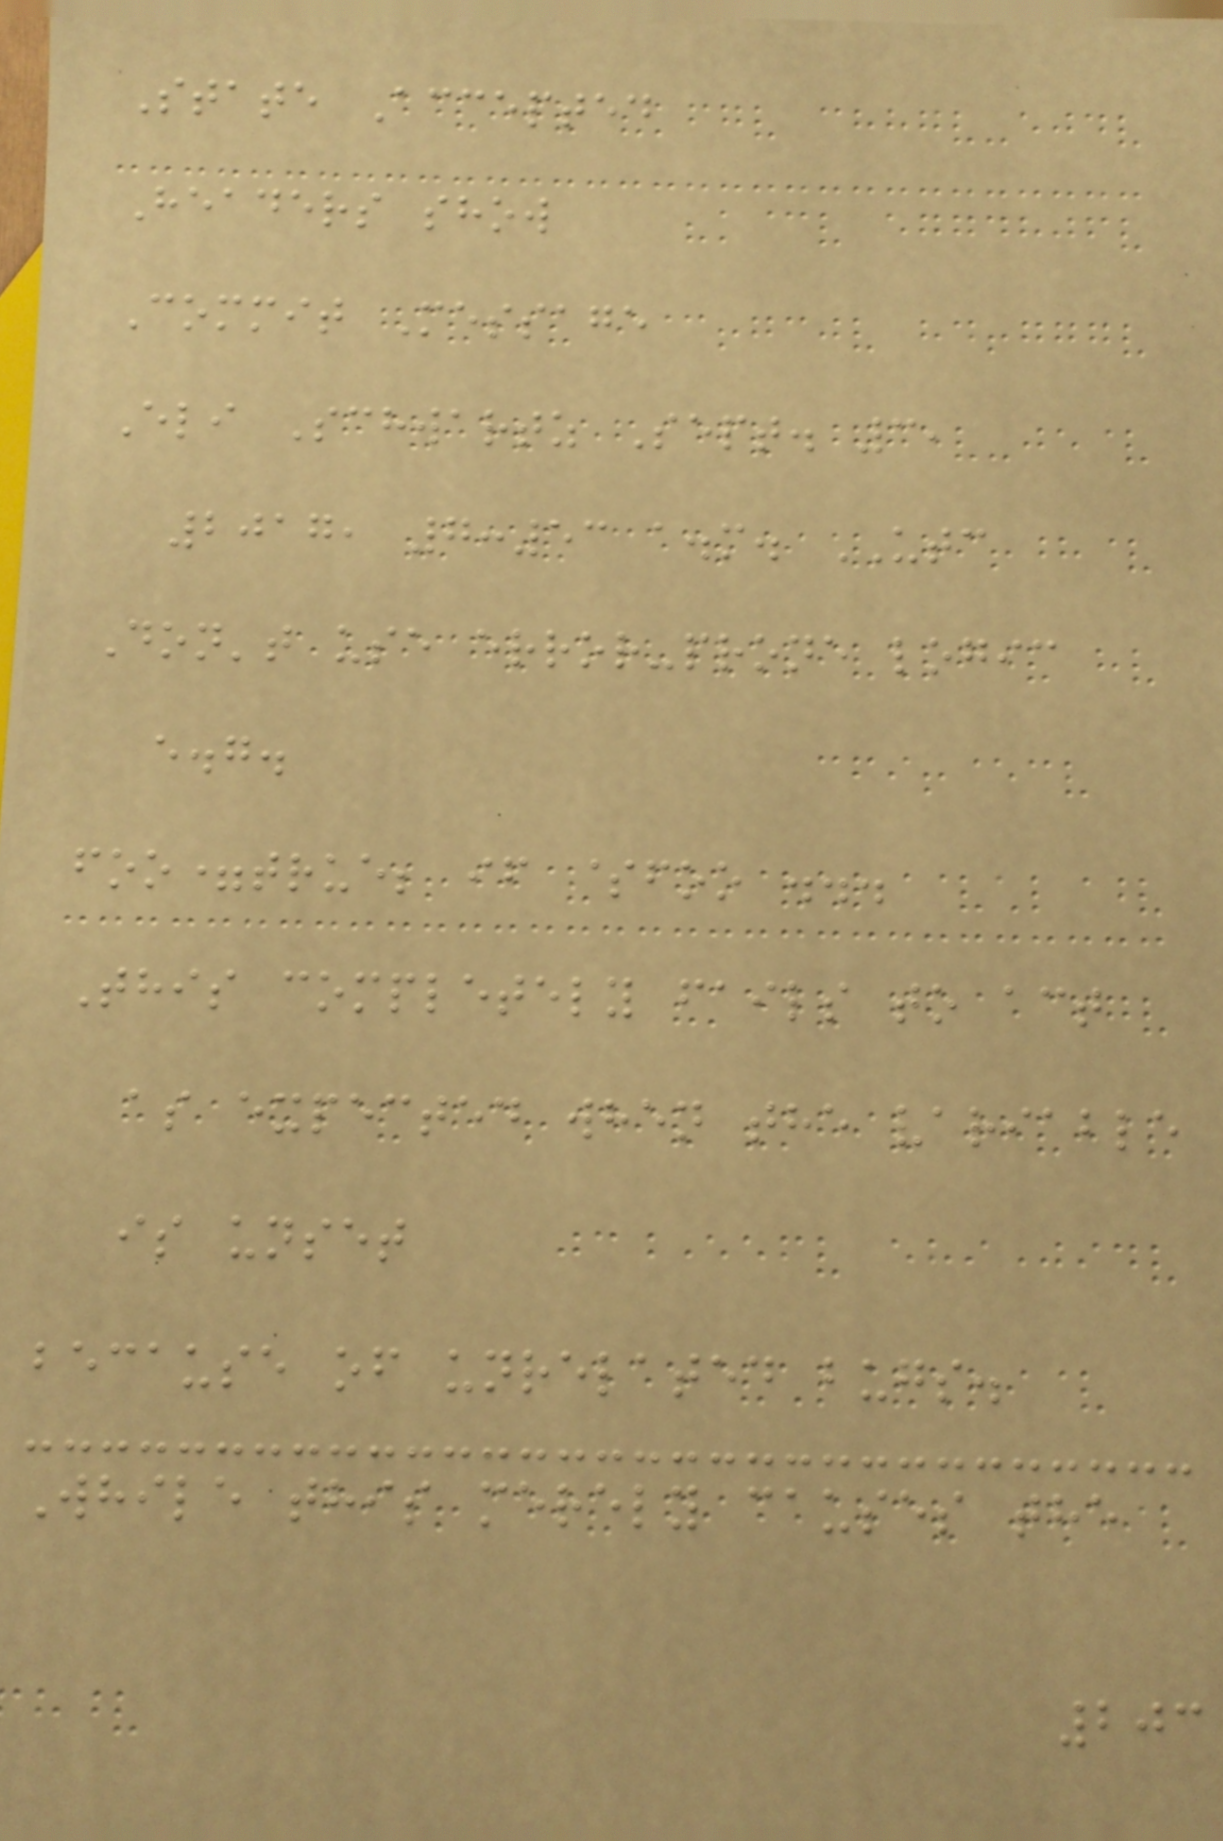State Accepted
Headers show
Commit Message
Eli Schwartz Sept. 3,
2017, 7:53 a.m. UTC
Don't use error-prone logic
e.g.
foo=true; if $foo ...
This completely fails to act
as expected when the variable
is unset
because of unrelated bugs.
While this merely causes the
203
